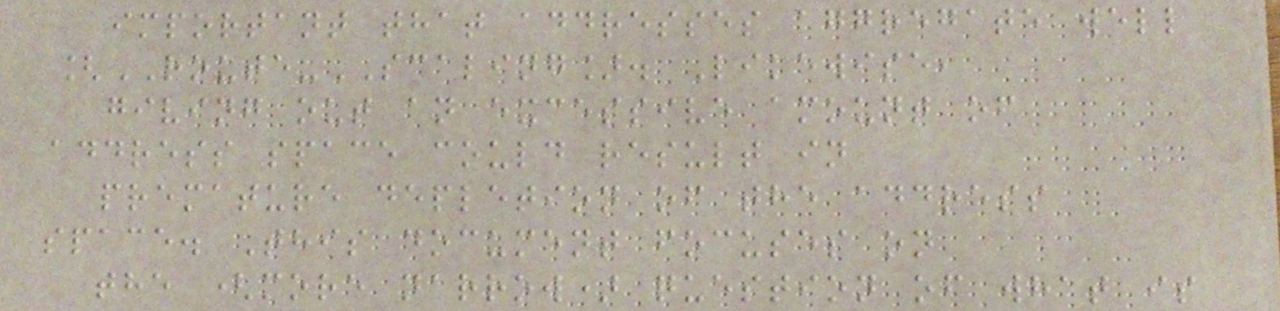important that addresses aggregate well
[ROUTE-SCALING]. Likewise,
giving out an excessive amount of
address space could result in
premature depletion of the address
space. This document focuses on
the (more narrow) question of what is
